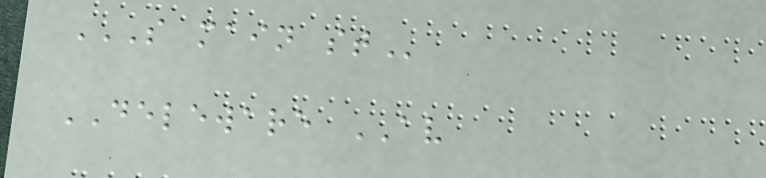S MAIN ST
DELEWARE AV
